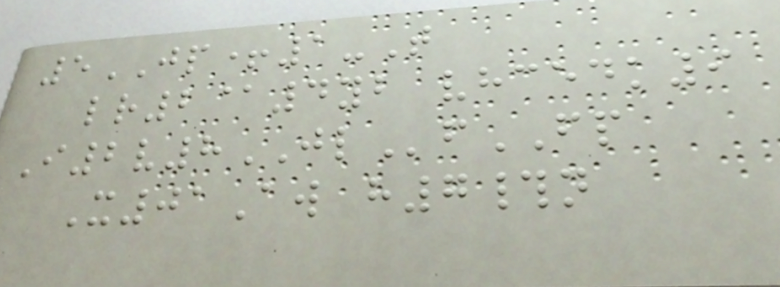5JP+1-T
lr2@4yb vhcedk9
I2v8JLfFP
X01Aw h7#n
